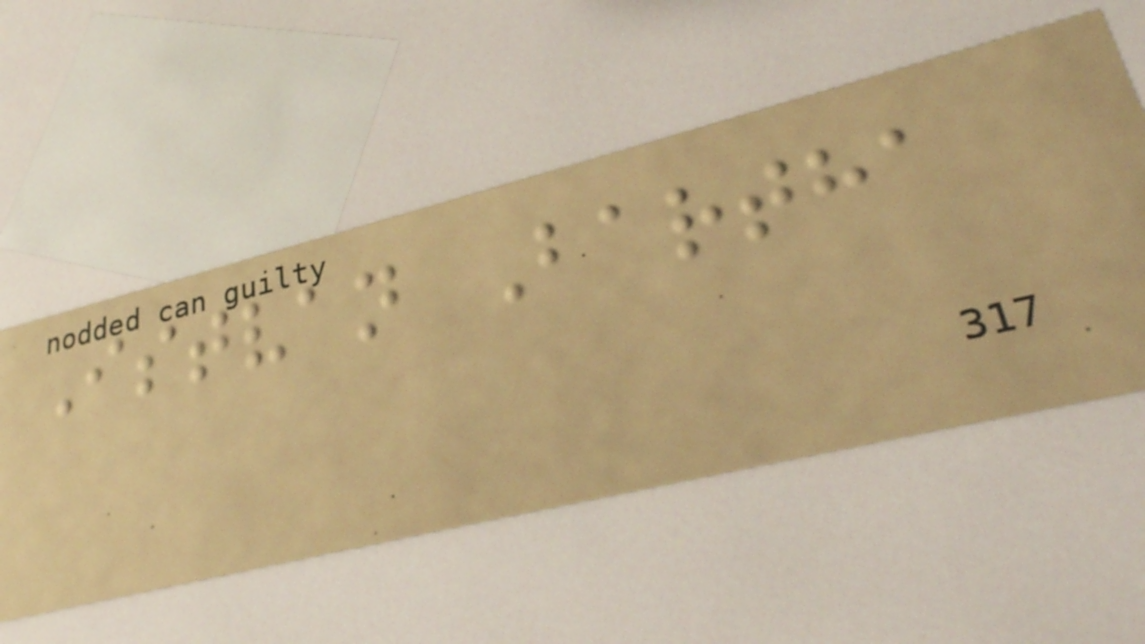Istvan Bartha
